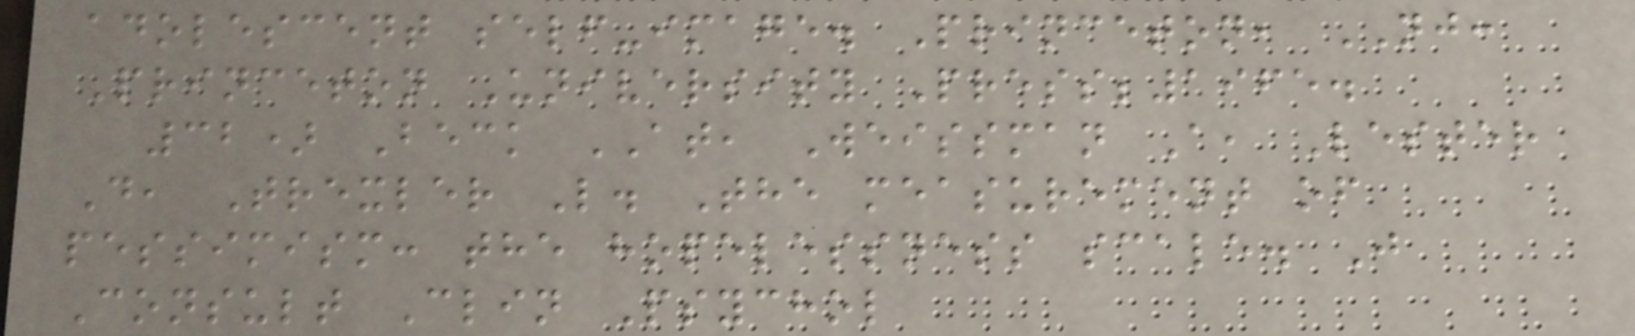adolescent self-image. Princeton, NJ:
Princeton University Press;1965.
32) Beck AT, Weissman A, Lester
D, Trexler L. The measurement of
pessimism: the hopelessness scale. J
Consult Clin Psychol
